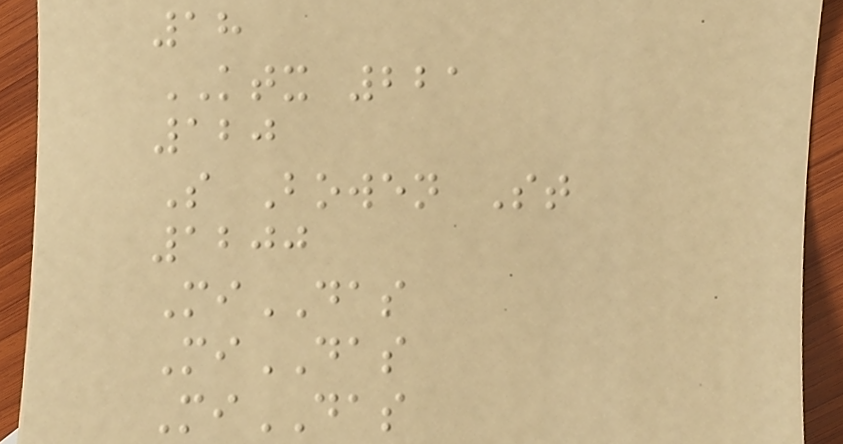18
KTX 221
120
S Bowen St
1200
MiDAS
MiDAS
MiDAS
